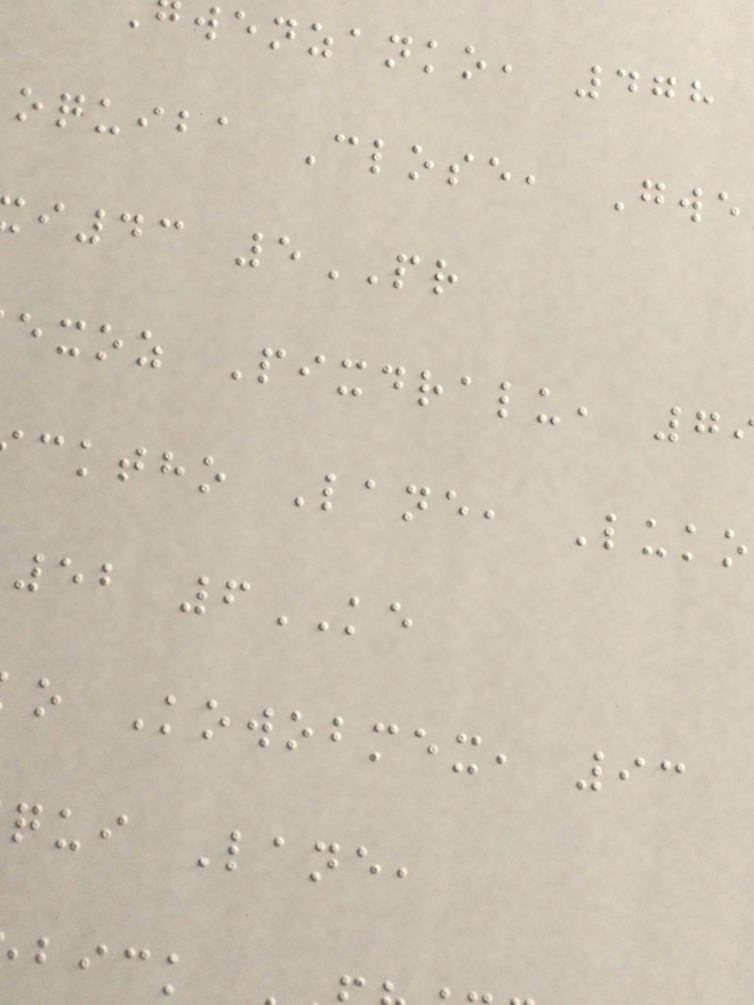wenzanko, 478
oquiba Close, Gwe
i43 5PR
exoz Pixdralu, 7
cktho Lane, Luko
52 6KE
o Kowobmex, 93
qui Lane,
